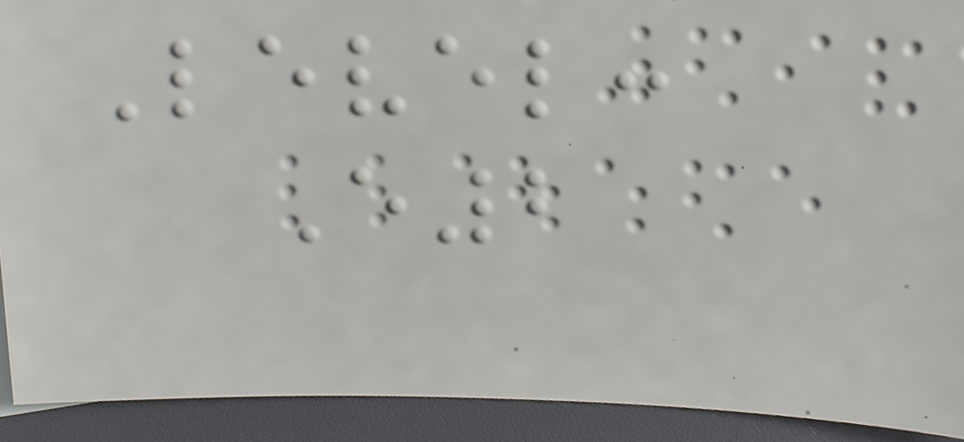Level:
E2
